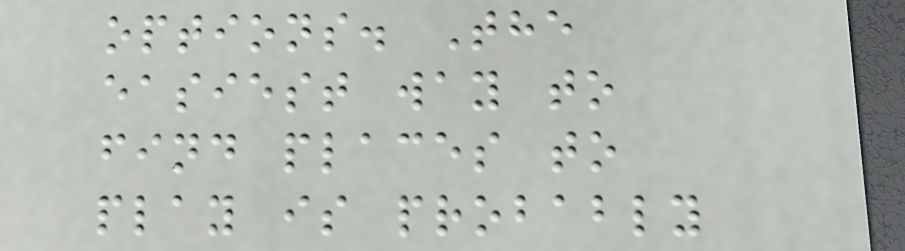options. The
easiest way to
find places to
play is probably
